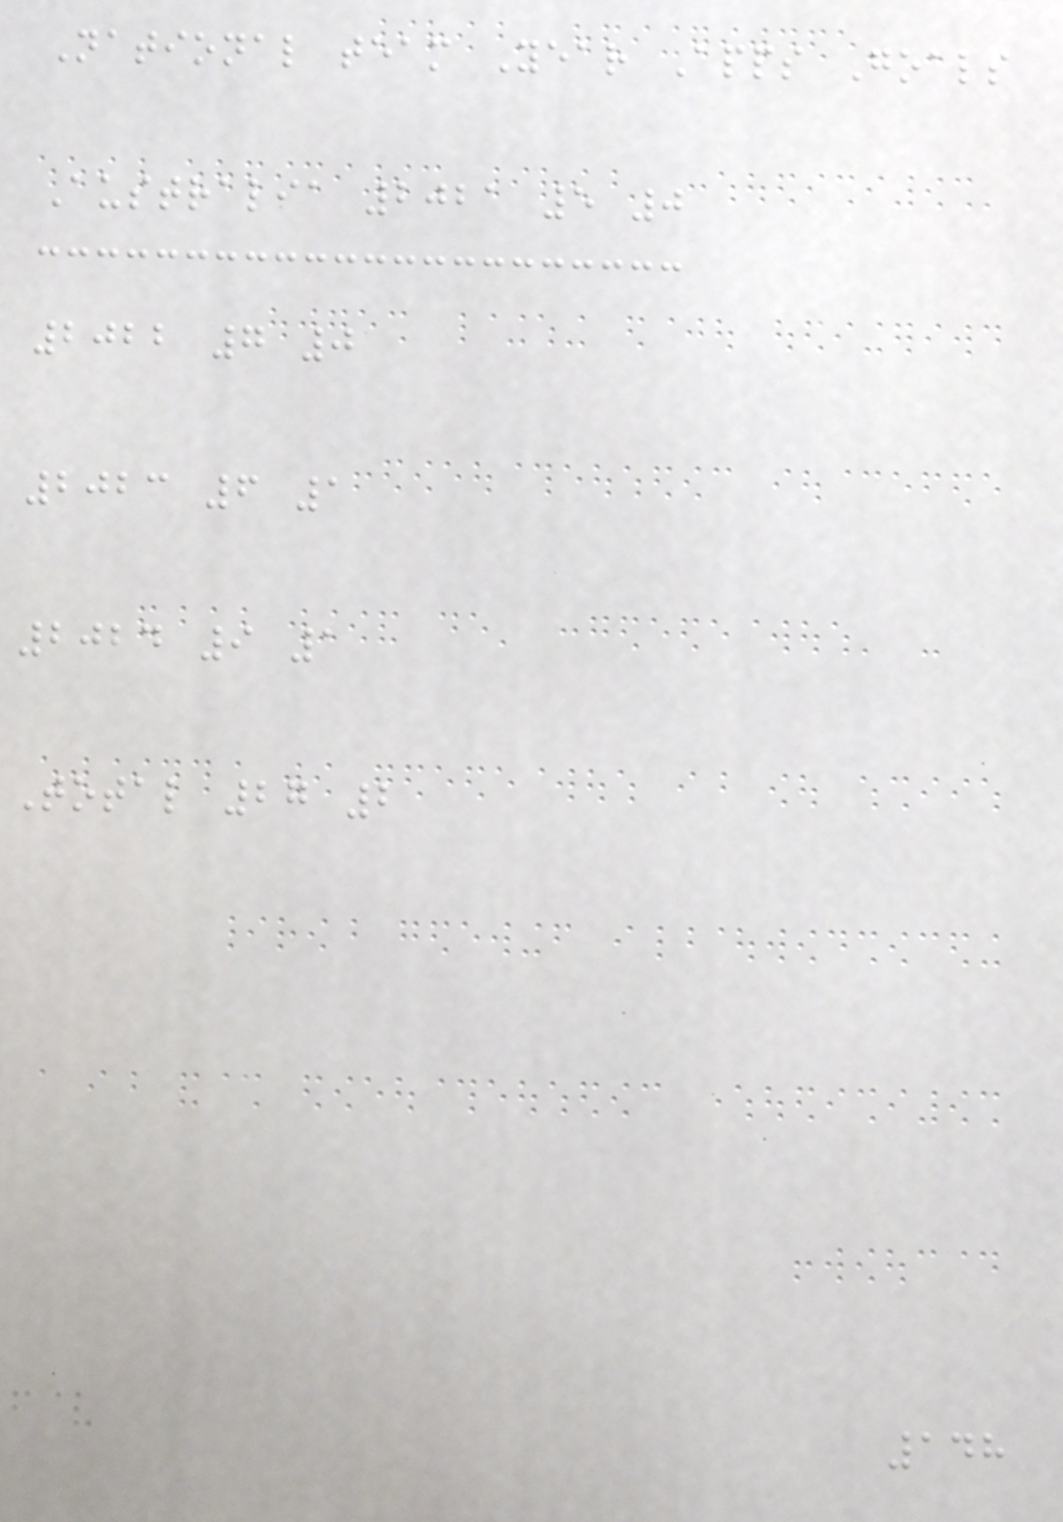National team Year Apps Goals
Australia 2021 5 0
2022 7 0
2023 6 1
2024 9 1
Total 27 2
148
